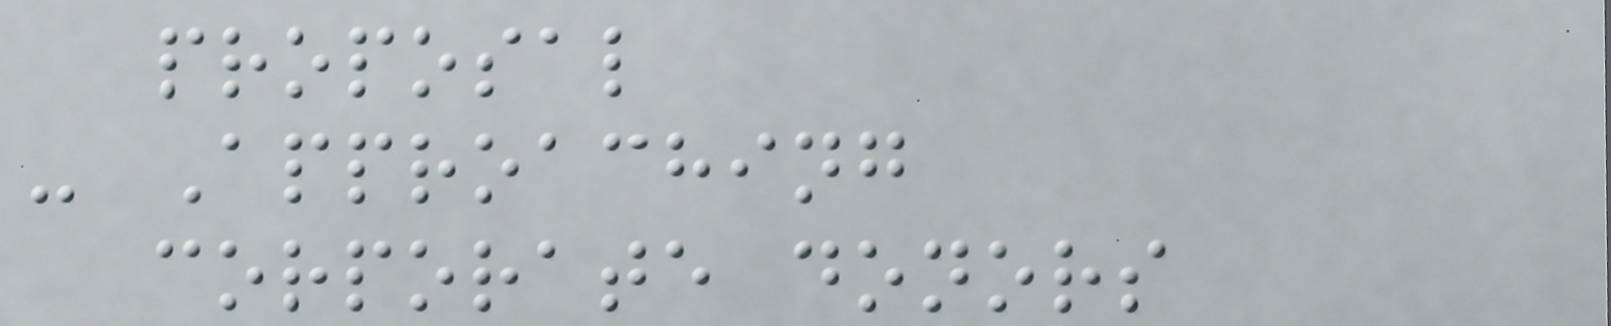proposal
- Approaching
corporate donors
